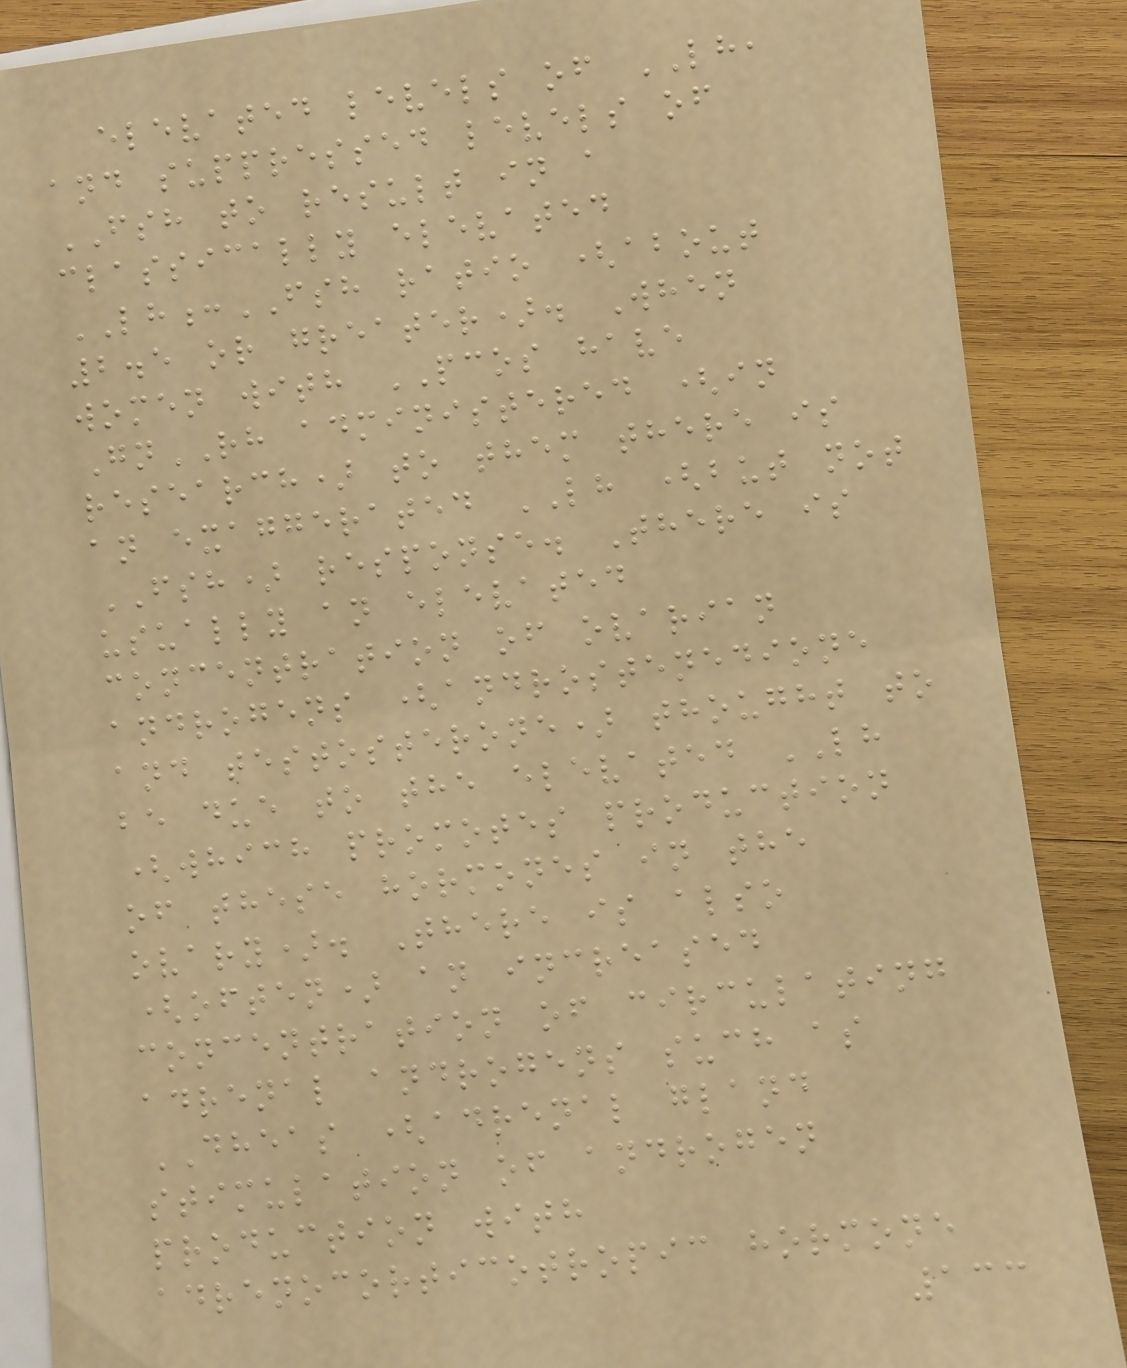elevated levels of LH,
and suppressed levels of
FSH to result in a
classically elevated
LH:FSH ratio (about
2.5 or greater). When
women with PCOS have
GnRH administered (in
research) to them there is
an exaggerated LH (but not
FSH) response. There is
usually an elevated
concentration of ovarian
androgens (androstenedione
and testosterone) thought to
be due to the elevated LH
(which promotes production
of these hormones in the
ovary). There is also
(often) an increased
concentration of circulating
adrenal androgens such as
DHEAS (adrenal gland
stimulation of androgen
production with
adrenocorticotropic hormone
133
